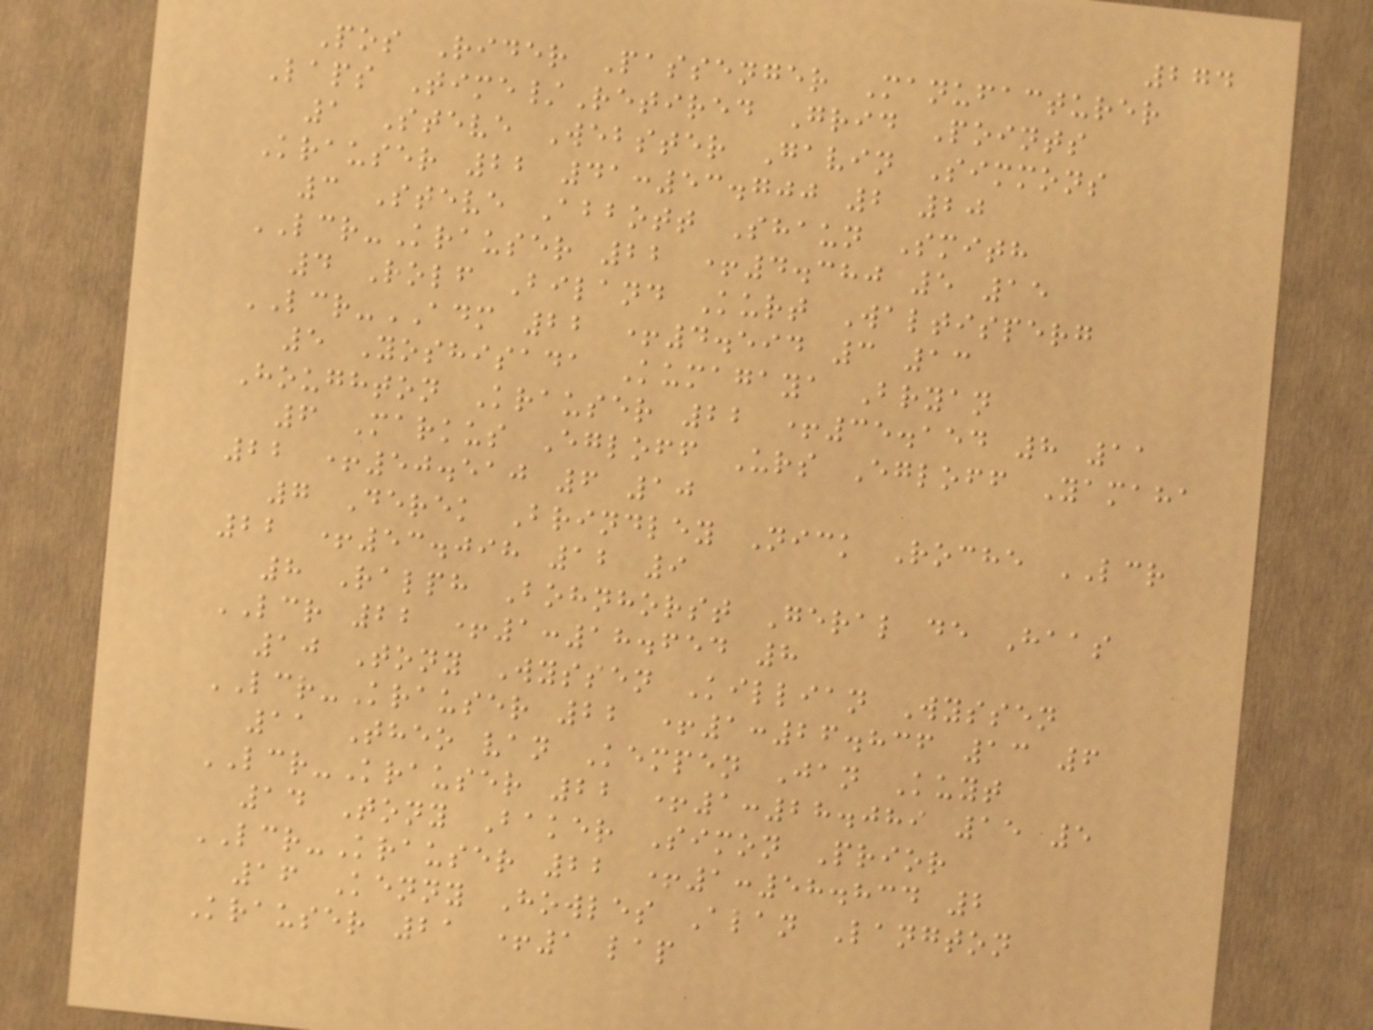274
Pos Rider Passenger Manufacturer
Laps Time/Retired Grid Points
1 Steve Webster Gavin Simmons
Krauser 22 41:53.700 2 20
3 Steve Abbott Shaun Smith
LCR-Krauser 22 +4.380 5 15
4 Rolf Biland Kurt Waltisperg
LCR-ADM 22 +4.594 3 13
5 Yoshisada Kumagaya Bryan
Houghton Krauser 22 +35.154 8 11
6 Markus Egloff Urs Egloff Yamaha
22 +50.510 6 10
7 Derek Brindley Nick Roche LCR
22 +53.098 12 9
8 Ralph Bohnhorst Geral de Haas
LCR 22 +1:18.654 8
10 Tony Wyssen Killian Wyssen
LCR-Krauser 22 +1:26.836 13 6
11 Theo van Kempen Jan Kuyt
LCR-Krauser 22 +1:28.089 15 5
14 Tony Baker Simon Prior
LCR-Krauser 22 +1:58.834 2
16 Kenny Howles Alan Langton
Krauser 21 +1 lap
